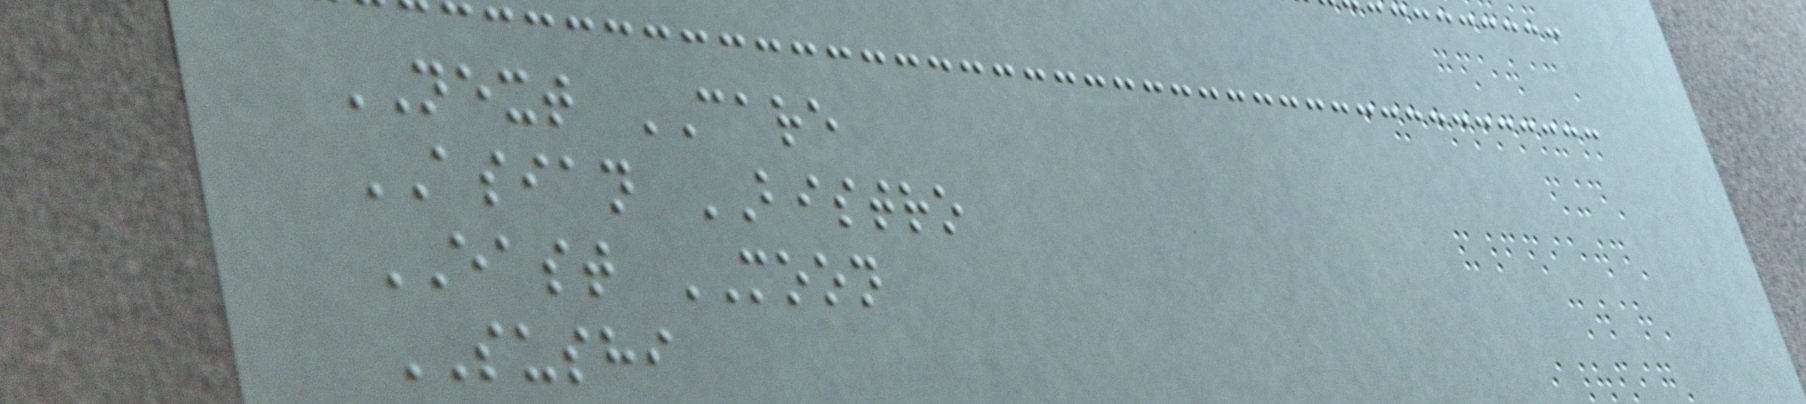NEXT CARE
ASIAN BISTRO
EAST MOON
SUSHI
